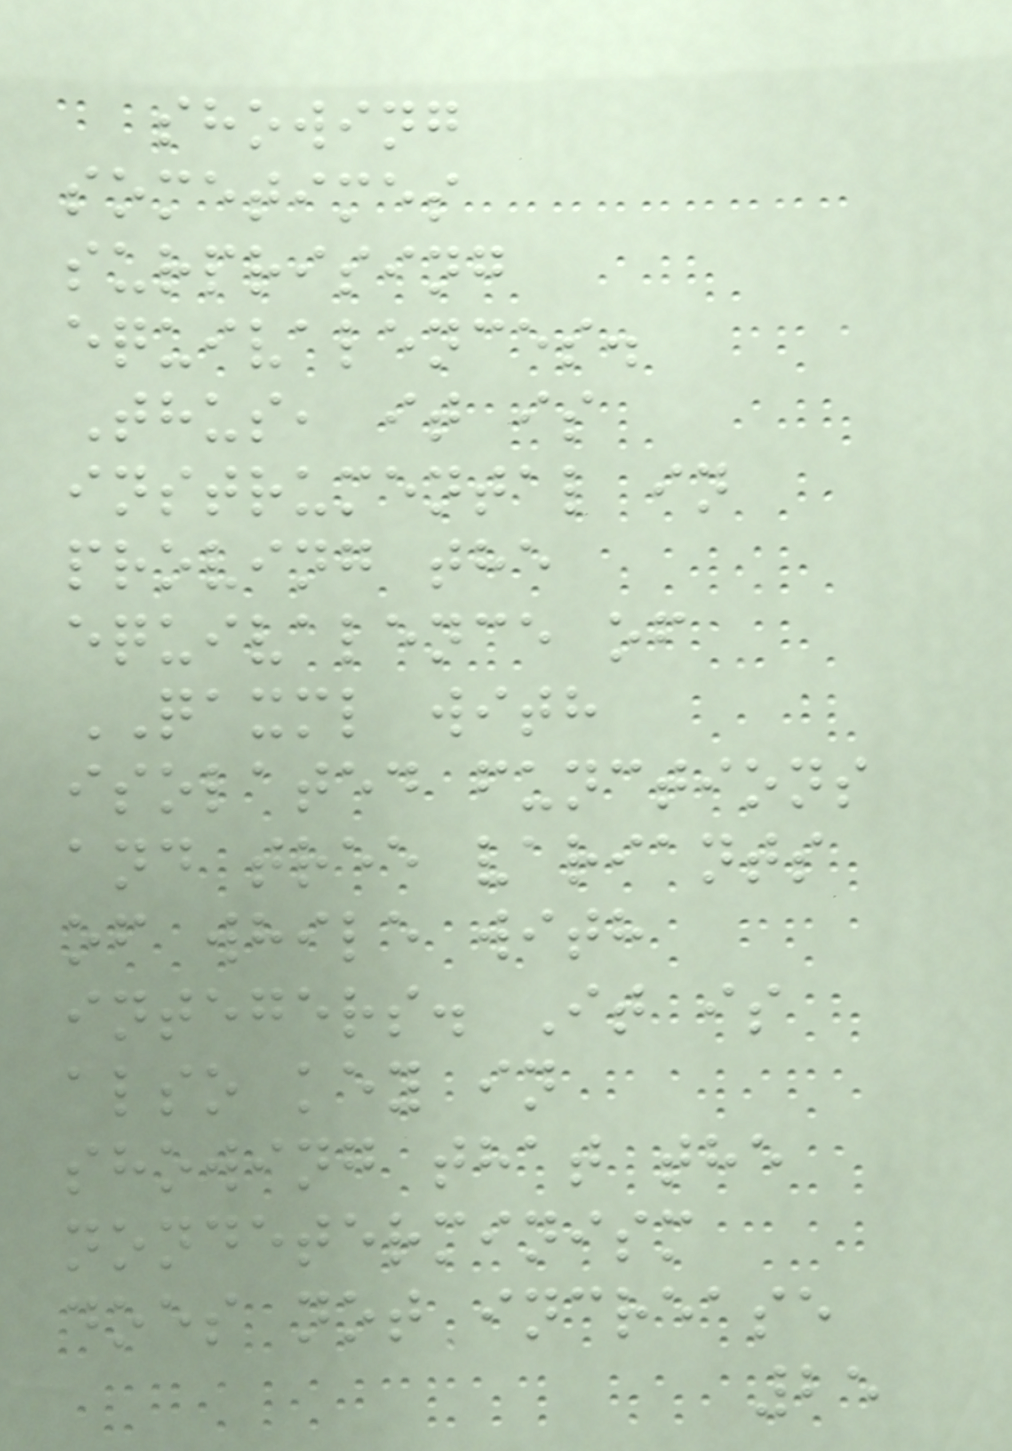showing
sometimes
surprising
equivalences.
Thus, it is
instrumental in
proving the
equivalence of
QAXML with
isolated functions
and tree variants
of while with
integers. It is
also key in
showing that the
nondeterminism
does not increase
25
